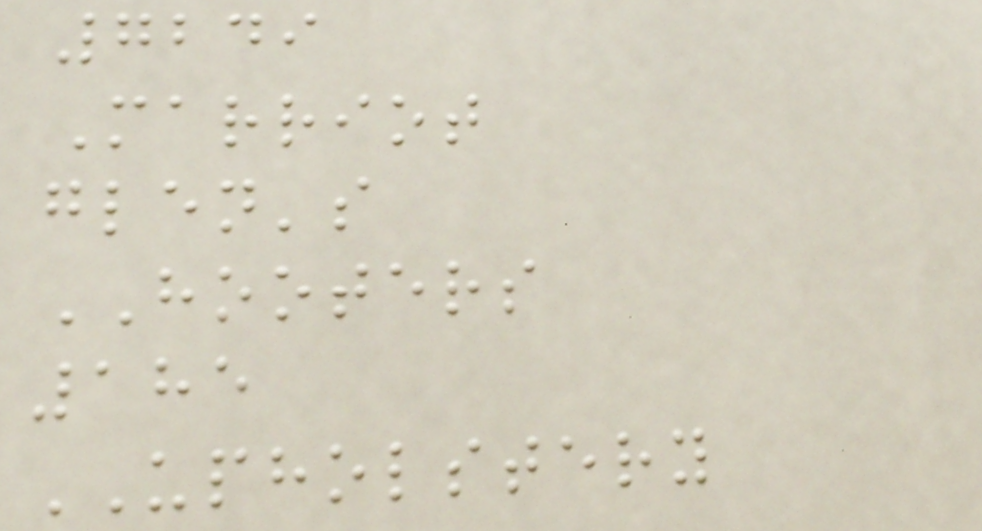7249
Marriot
glen's
HOOTERS
185
UPHOLSTERY
